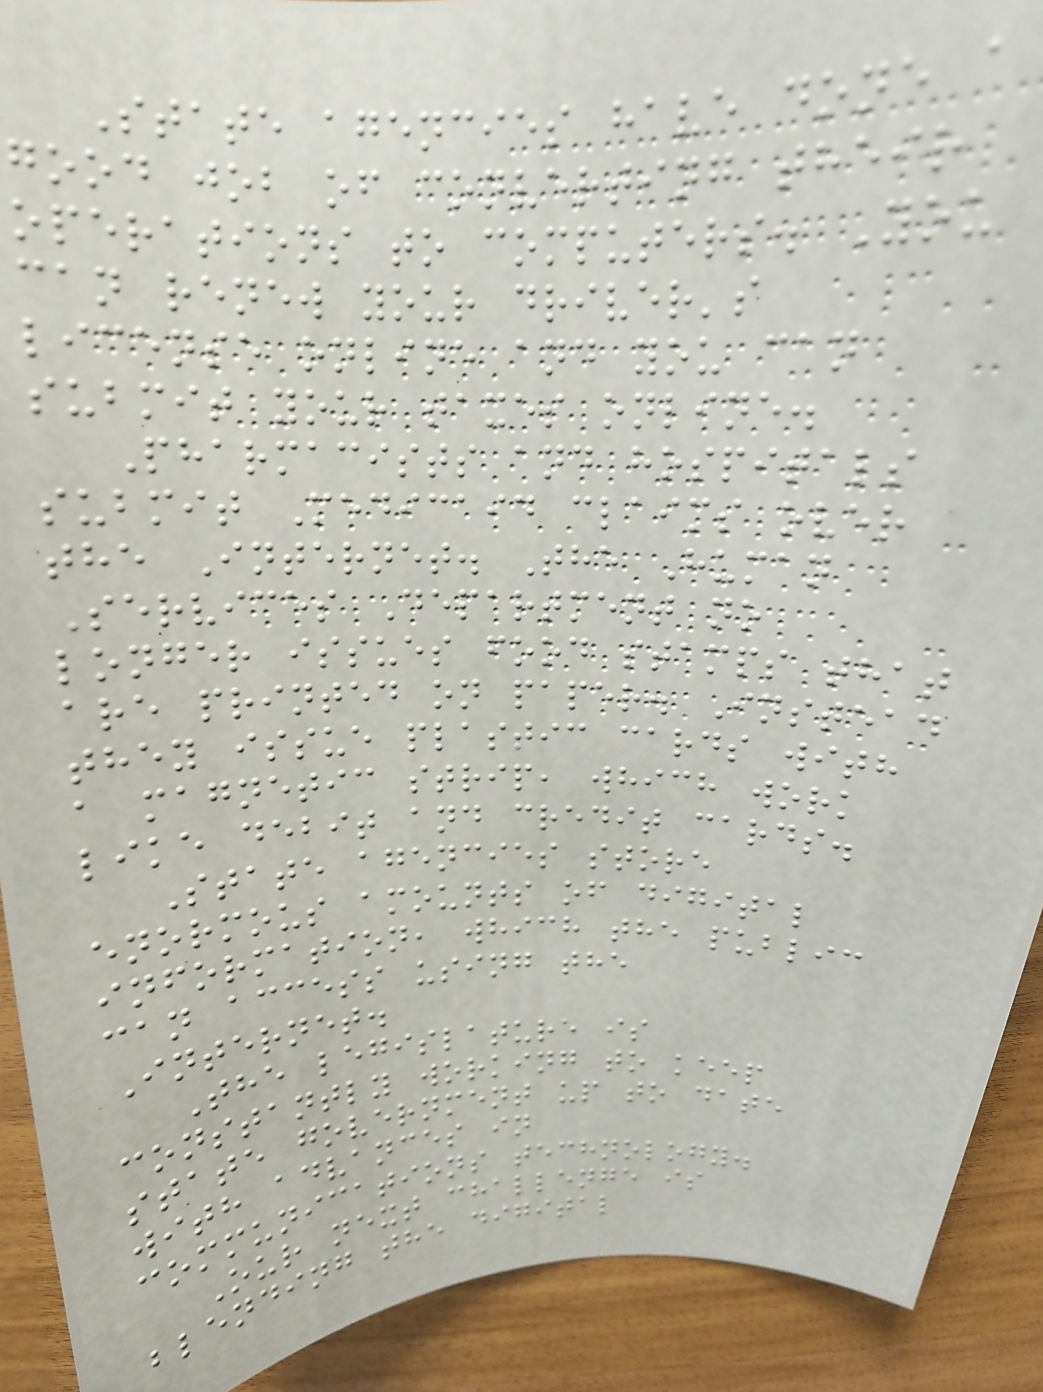State agencies have done a
good job of converting their
operations to computers. You
can renew your driver's
license online and you can
submit your taxes online.
Pharmacists and hospitals
submit Medicaid claims over
the Internet. The Human
Services Department no
longer issues food stamps that
are printed on paper. Instead
they issue plastic cards with
a magnetic strip, which work
like debit and credit cards.
State agencies store
enormous amounts of digital
information, which the public
can access using the
Internet.
The legislature is
constantly working to keep
state government up to date
with advances in
communications technology.
Our next challenge is
blending the digital
